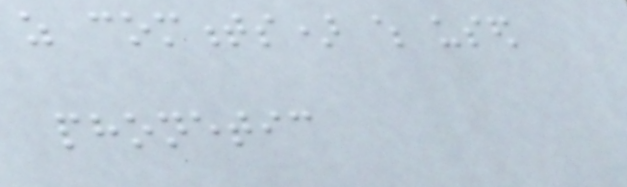as comments) which used
phonetic
